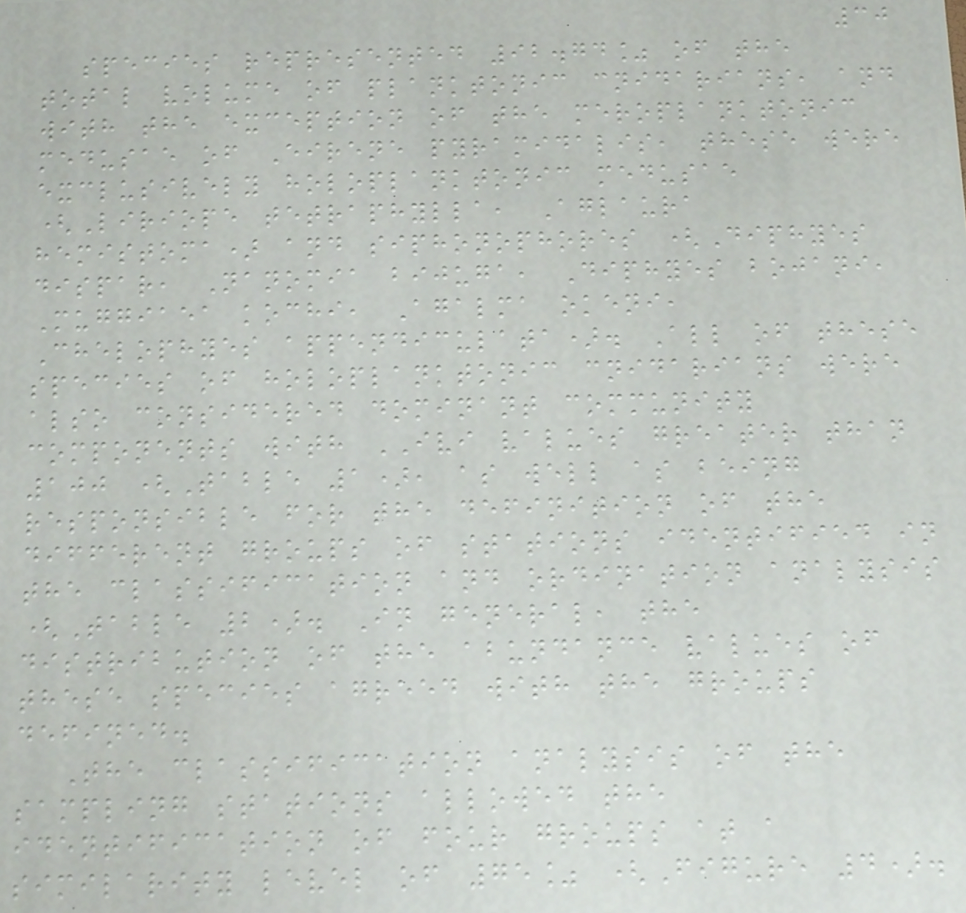30
species represented 92.74% of the
total volume of planktonic cnidarians, and
with the exception of the meroplanktonic
medusae of Eirene pyramidalis, these were
exclusively holoplanktonic medusae
(Liriope tetraphylla, Aglaura
hemistoma) and siphonophores (Diphyes
dispar, Nanomia bijuga, Diphyes bojani,
Muggiaea kochi, Agalma okeni,
Chelophyes appendiculata). All of these
species of holoplanktonic cnidarians were
also considered dominant community
components with IVI values greater than
100 (Table 1), as well as being
responsible for the definition of the
different groups of stations identified in
the classification and ordination analysis
(Table 2). In general, the
distribution of the abundance values of
these species agreed with the groups
defined.
The classification analysis of the
sampling stations allowed the
identification of four groups at a
similarity level of 75% (Figure 4).
